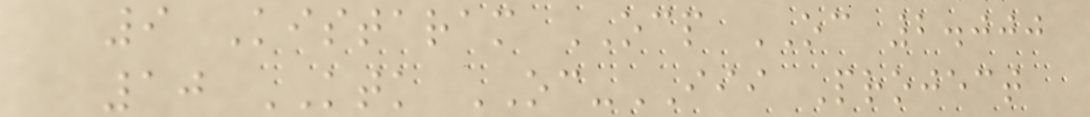9 Kistaram OCP OC 2.000
10 KTK OC-III Project
